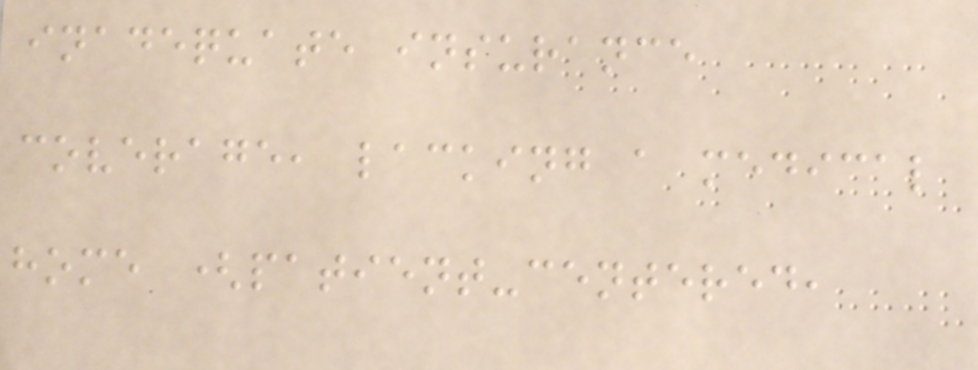inadequate insurance
coverage, lacking a medical
home (patient-centered,
